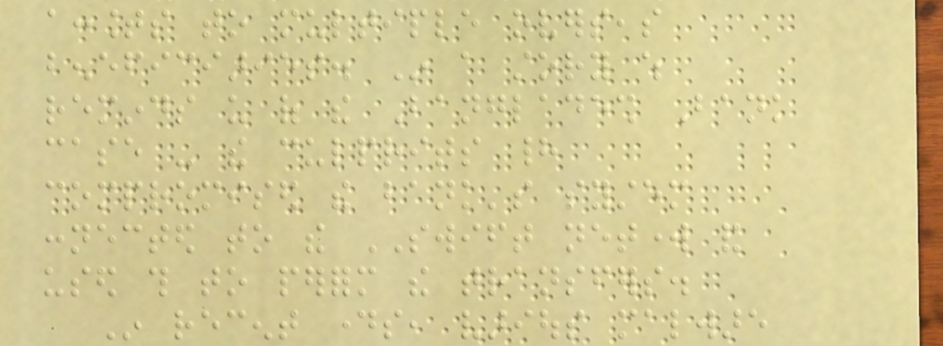accounts to multiple overseas
beneficiaries. In a story which
reminds us of the Bangladesh Bank
case - the culprits had
compromised the bank's system
connected to the SWIFT network and
used this to perform the transfers.
In recent days, various malware
